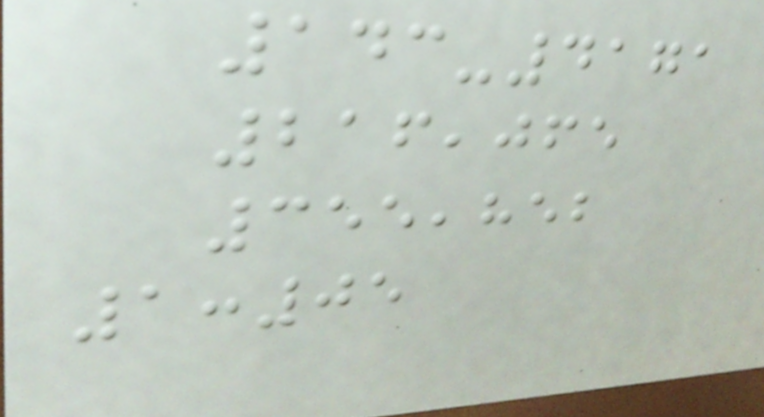143-4171
216,065
355,852
1:05
